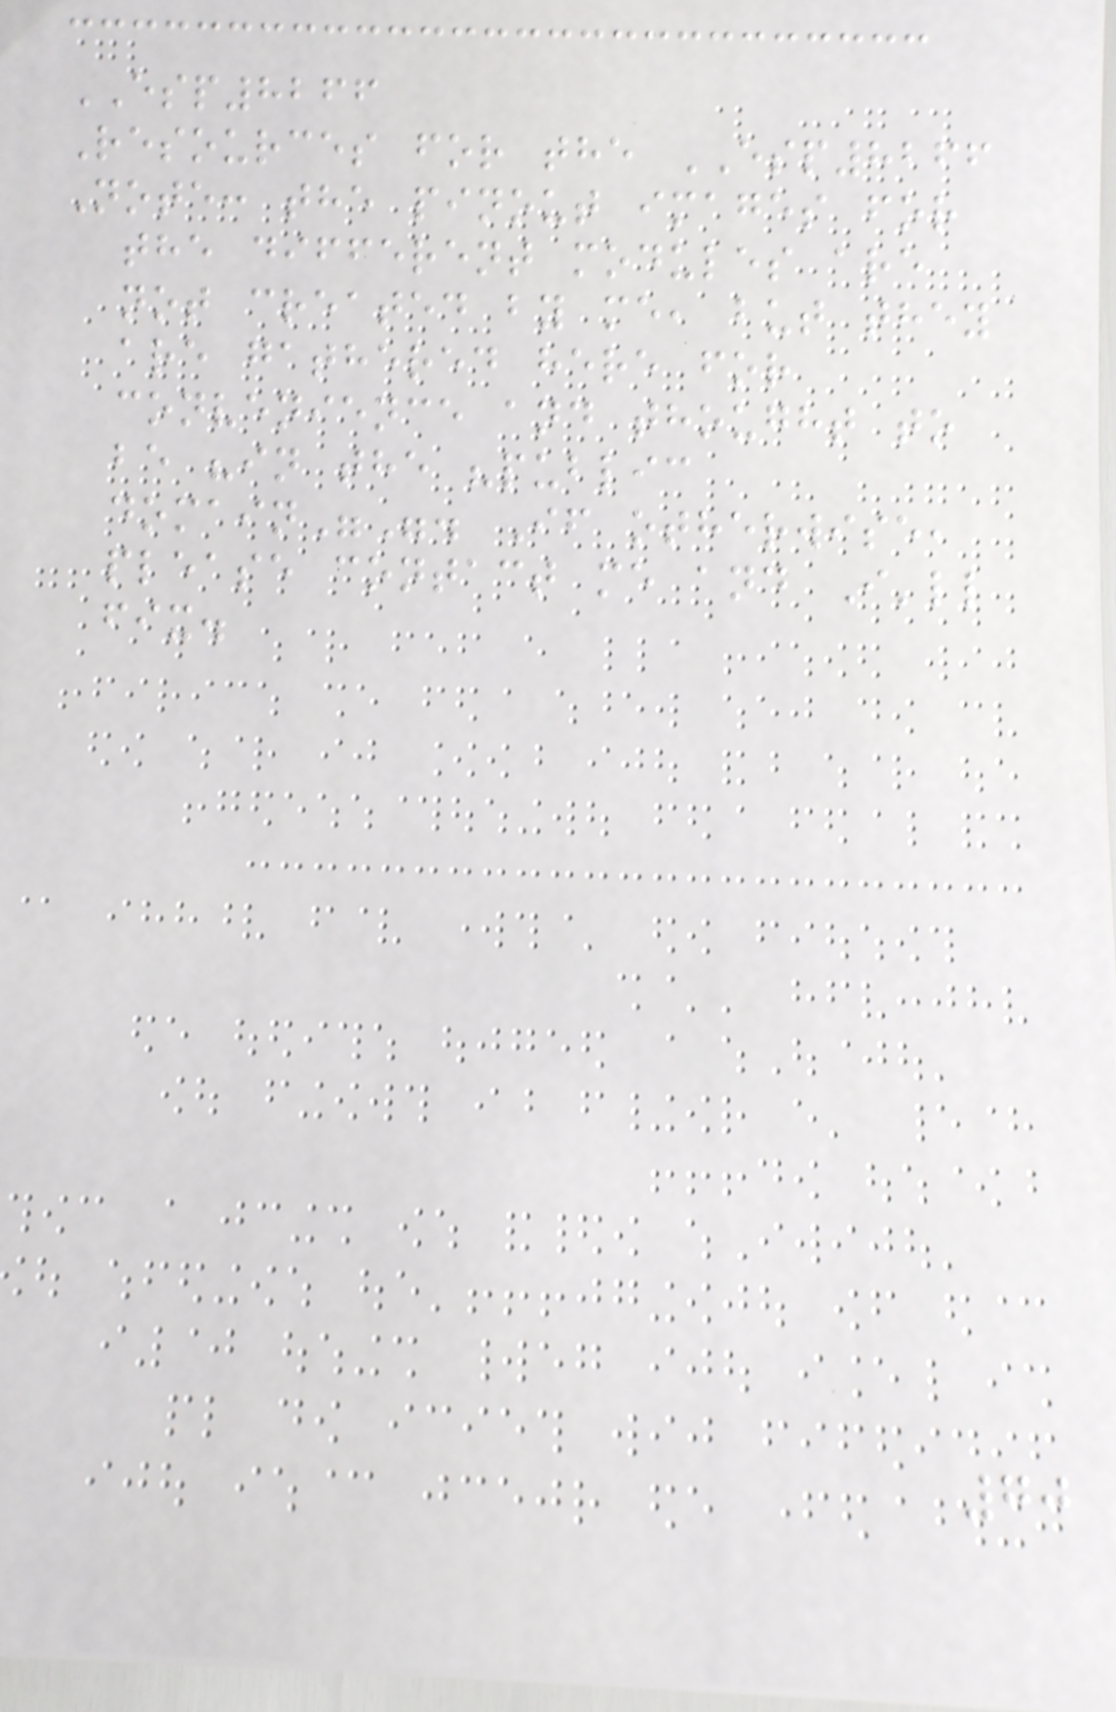ESP8266
Resources for the ESP8266
Note: the pinout images for
the different modules are
not created by me, but they
are gathered here for
convenience and thought to
be "in the "public
domain"". If otherwise,
please contact me and I'll
fix.
70
